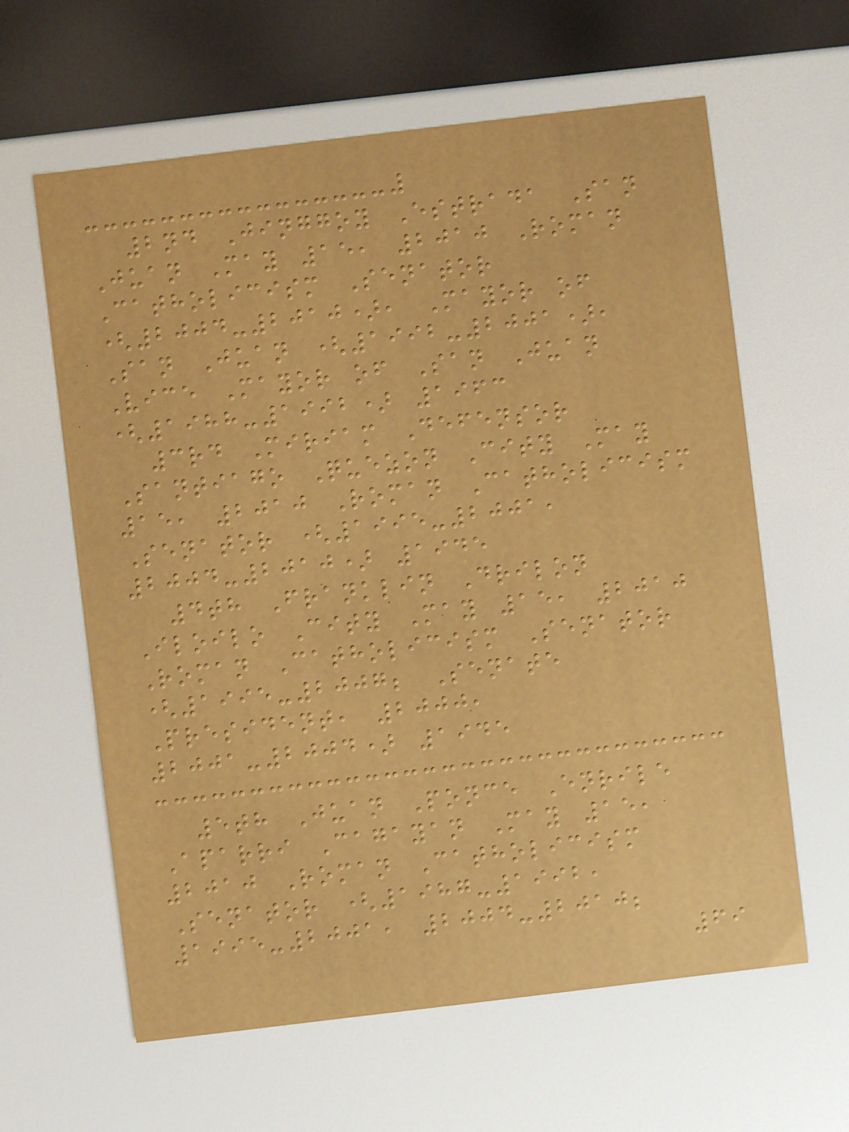2nd Jinggoy Estrada San
Juan May 15, 2010 Roman
Catholicism Senator
(2004-2010), Mayor of
San Juan (1992-2001),
Vice Mayor of San Juan
(1988-1992) 1963
3rd Miriam Defensor
Santiago Quezon City May
15, 2010 Roman Catholicism
Senator (1995-2001,
2004-2010) 1945
4th Franklin Drilon
Iloilo City May 15, 2010
Roman Catholicism Senator
(1995-2007; Senate
President, 2000,
2001-2004) 1945
5th Juan Ponce Enrile
Aparri Cagayan May 15,
2010 Roman Catholicism
Senator (1987-1992,
1995-2001, 2004-2010;
69
